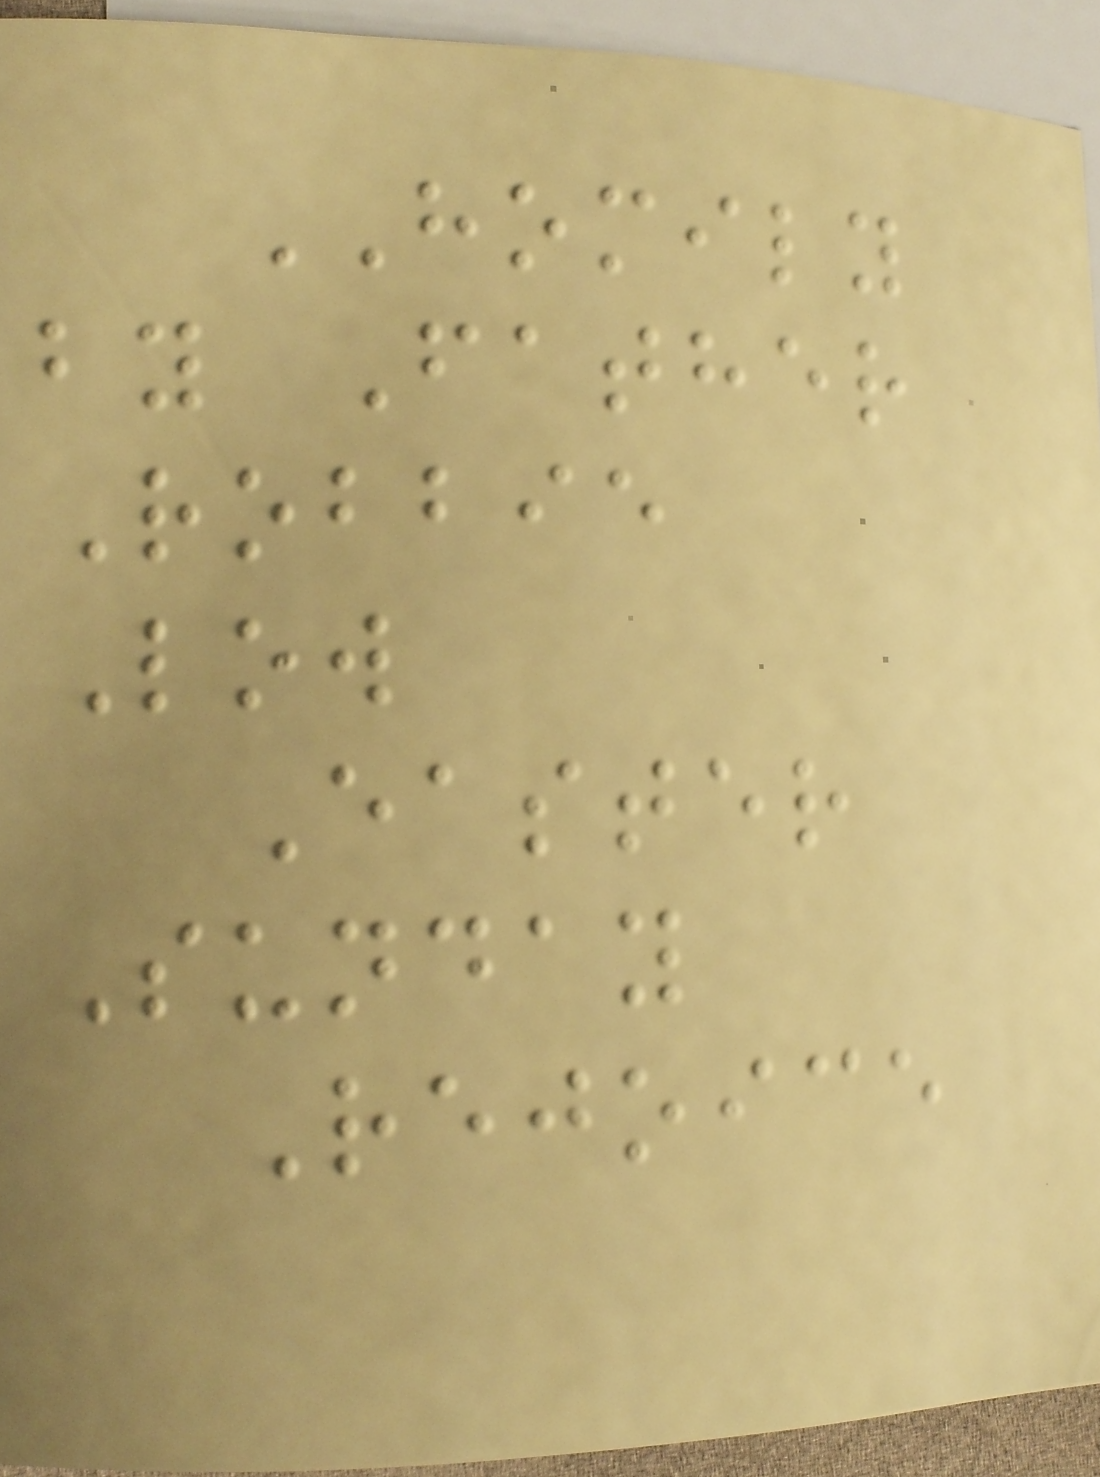HOMILY
by Father
Robbie
Low
Easter
Sunday
Rejoice
